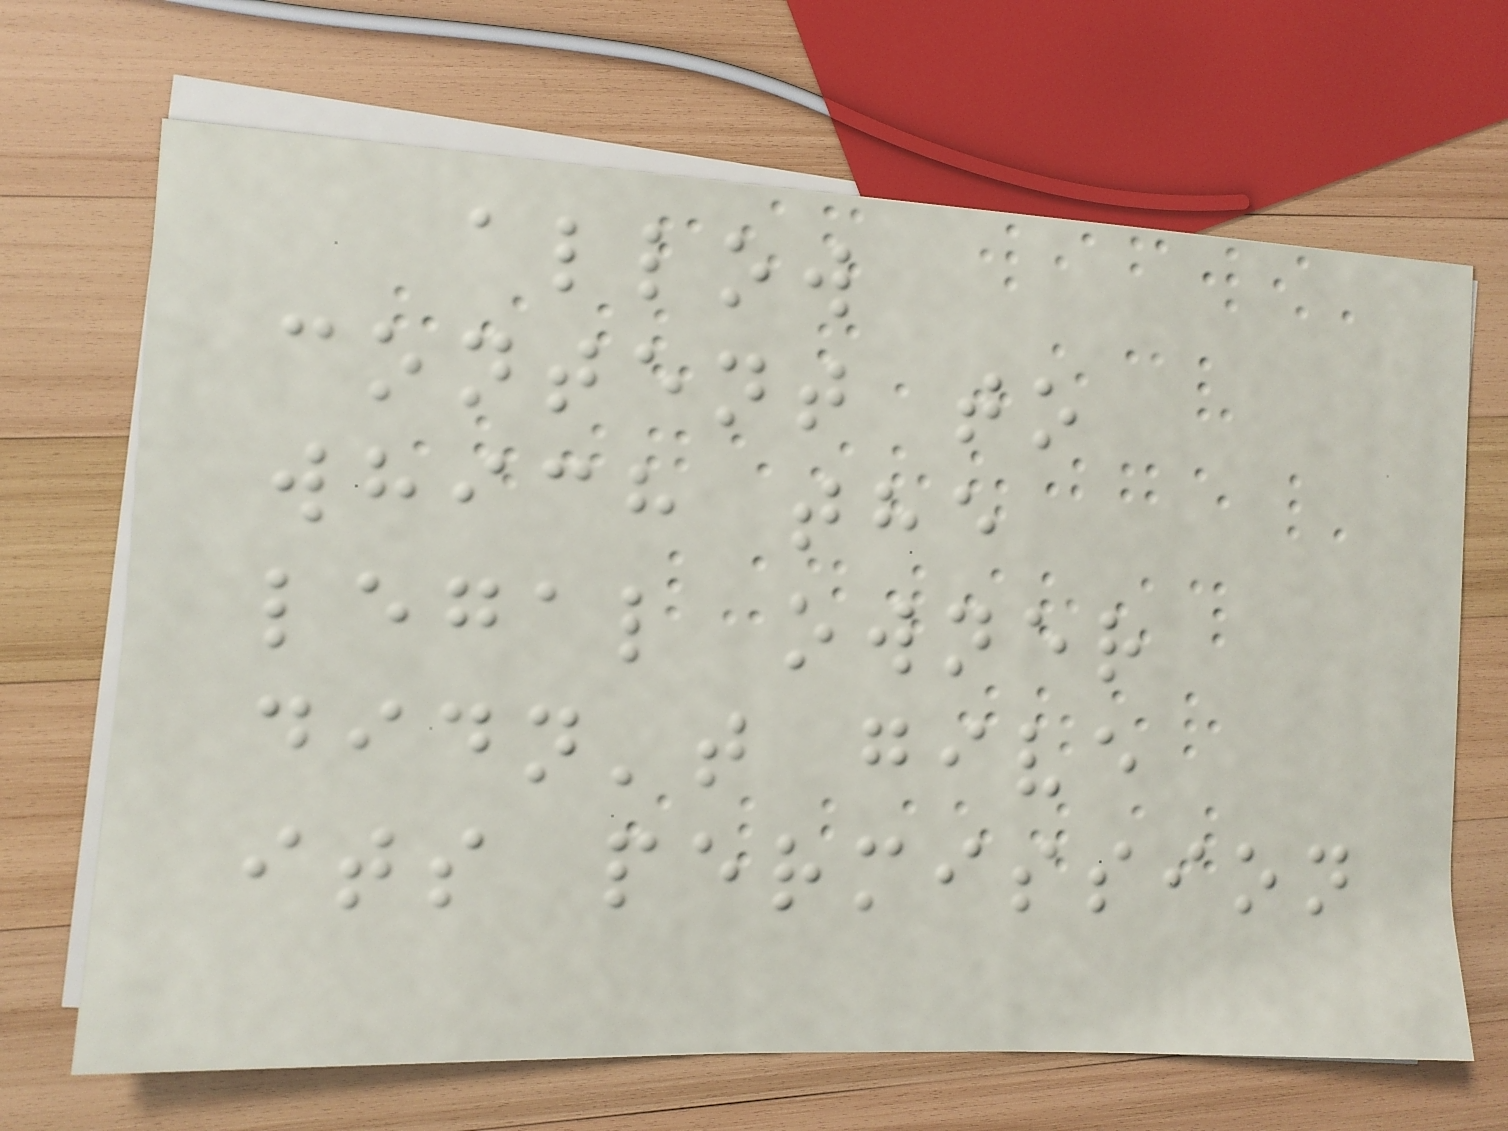allow
content to
which the
legal owner
didn't give
its permission
